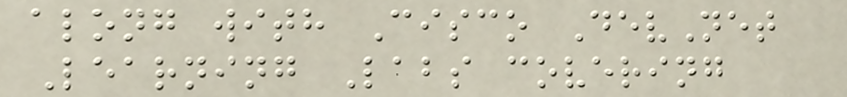along with Cisco DevNet
Learning Labs covering
